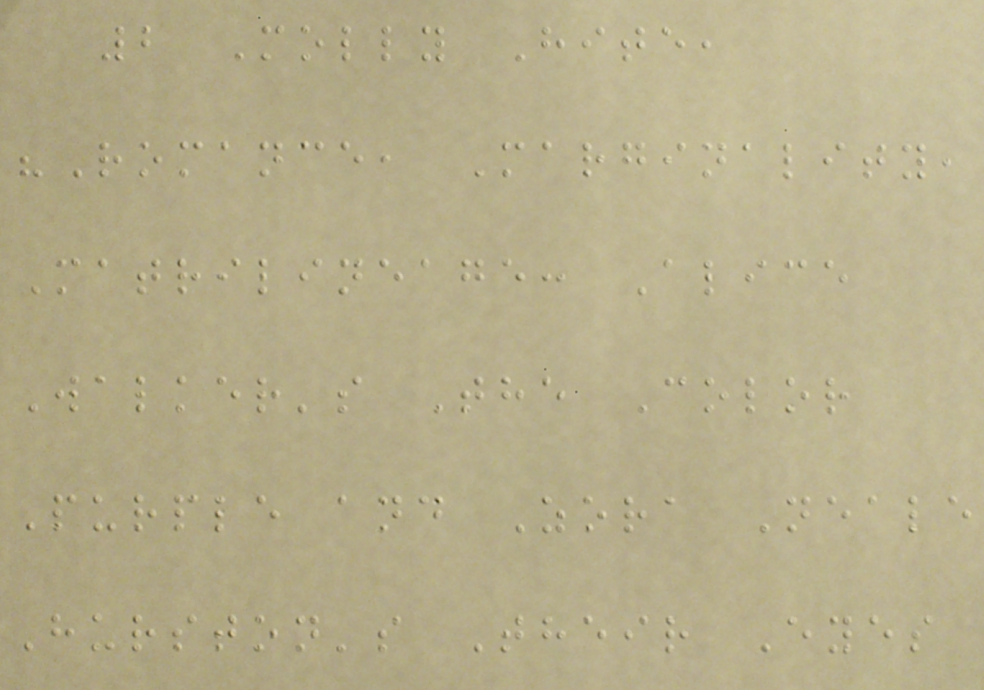2 Molly Hite,
"Romance, Marginality,
Matrilineage: Alice
Walker's The Color
Purple and Zora Neale
Hurston's Their Eyes
